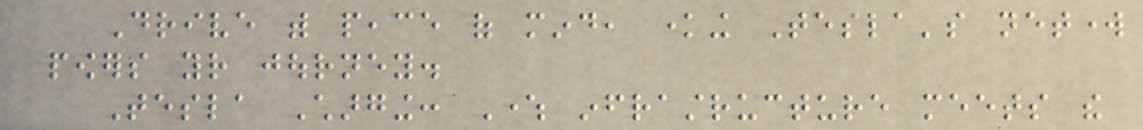Drive with peace of mind, knowing Tesla's network
powers your journey.
Tesla Charging: Where infrastructure meets the
